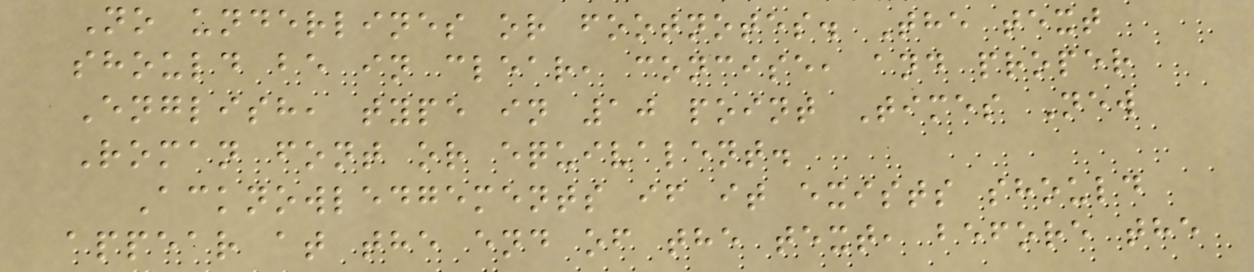No underlines or footnotes. The text
should be in clear, concise, and proper
English, type in 10 point Times New
Roman font or equivalent.
Acknowledgements if it exists should
appear at the end of the text, before the
